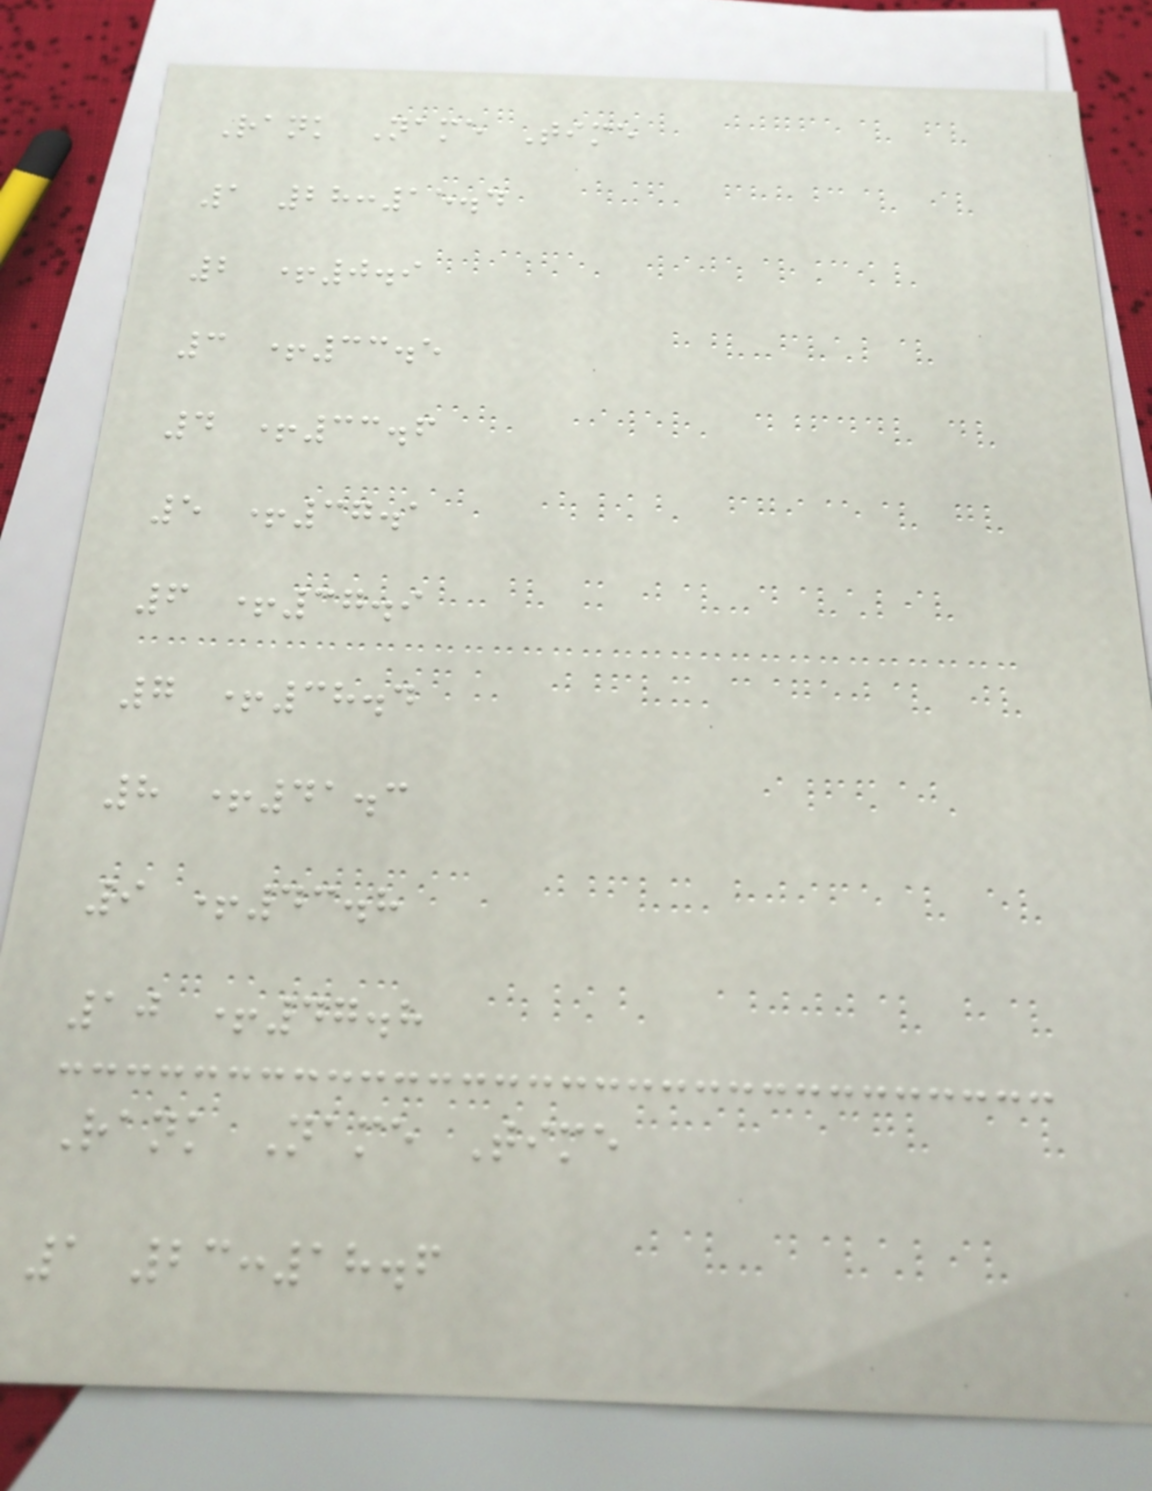Rank Name Time
1 28:15.4
2 +0.9
3 +33.5
4 +33.6
5 +37.1
6 +37.9
7 +38.4
8 +41.3
9 +43.8
10 +47.8
Rank Name Time
1 23:18.6
